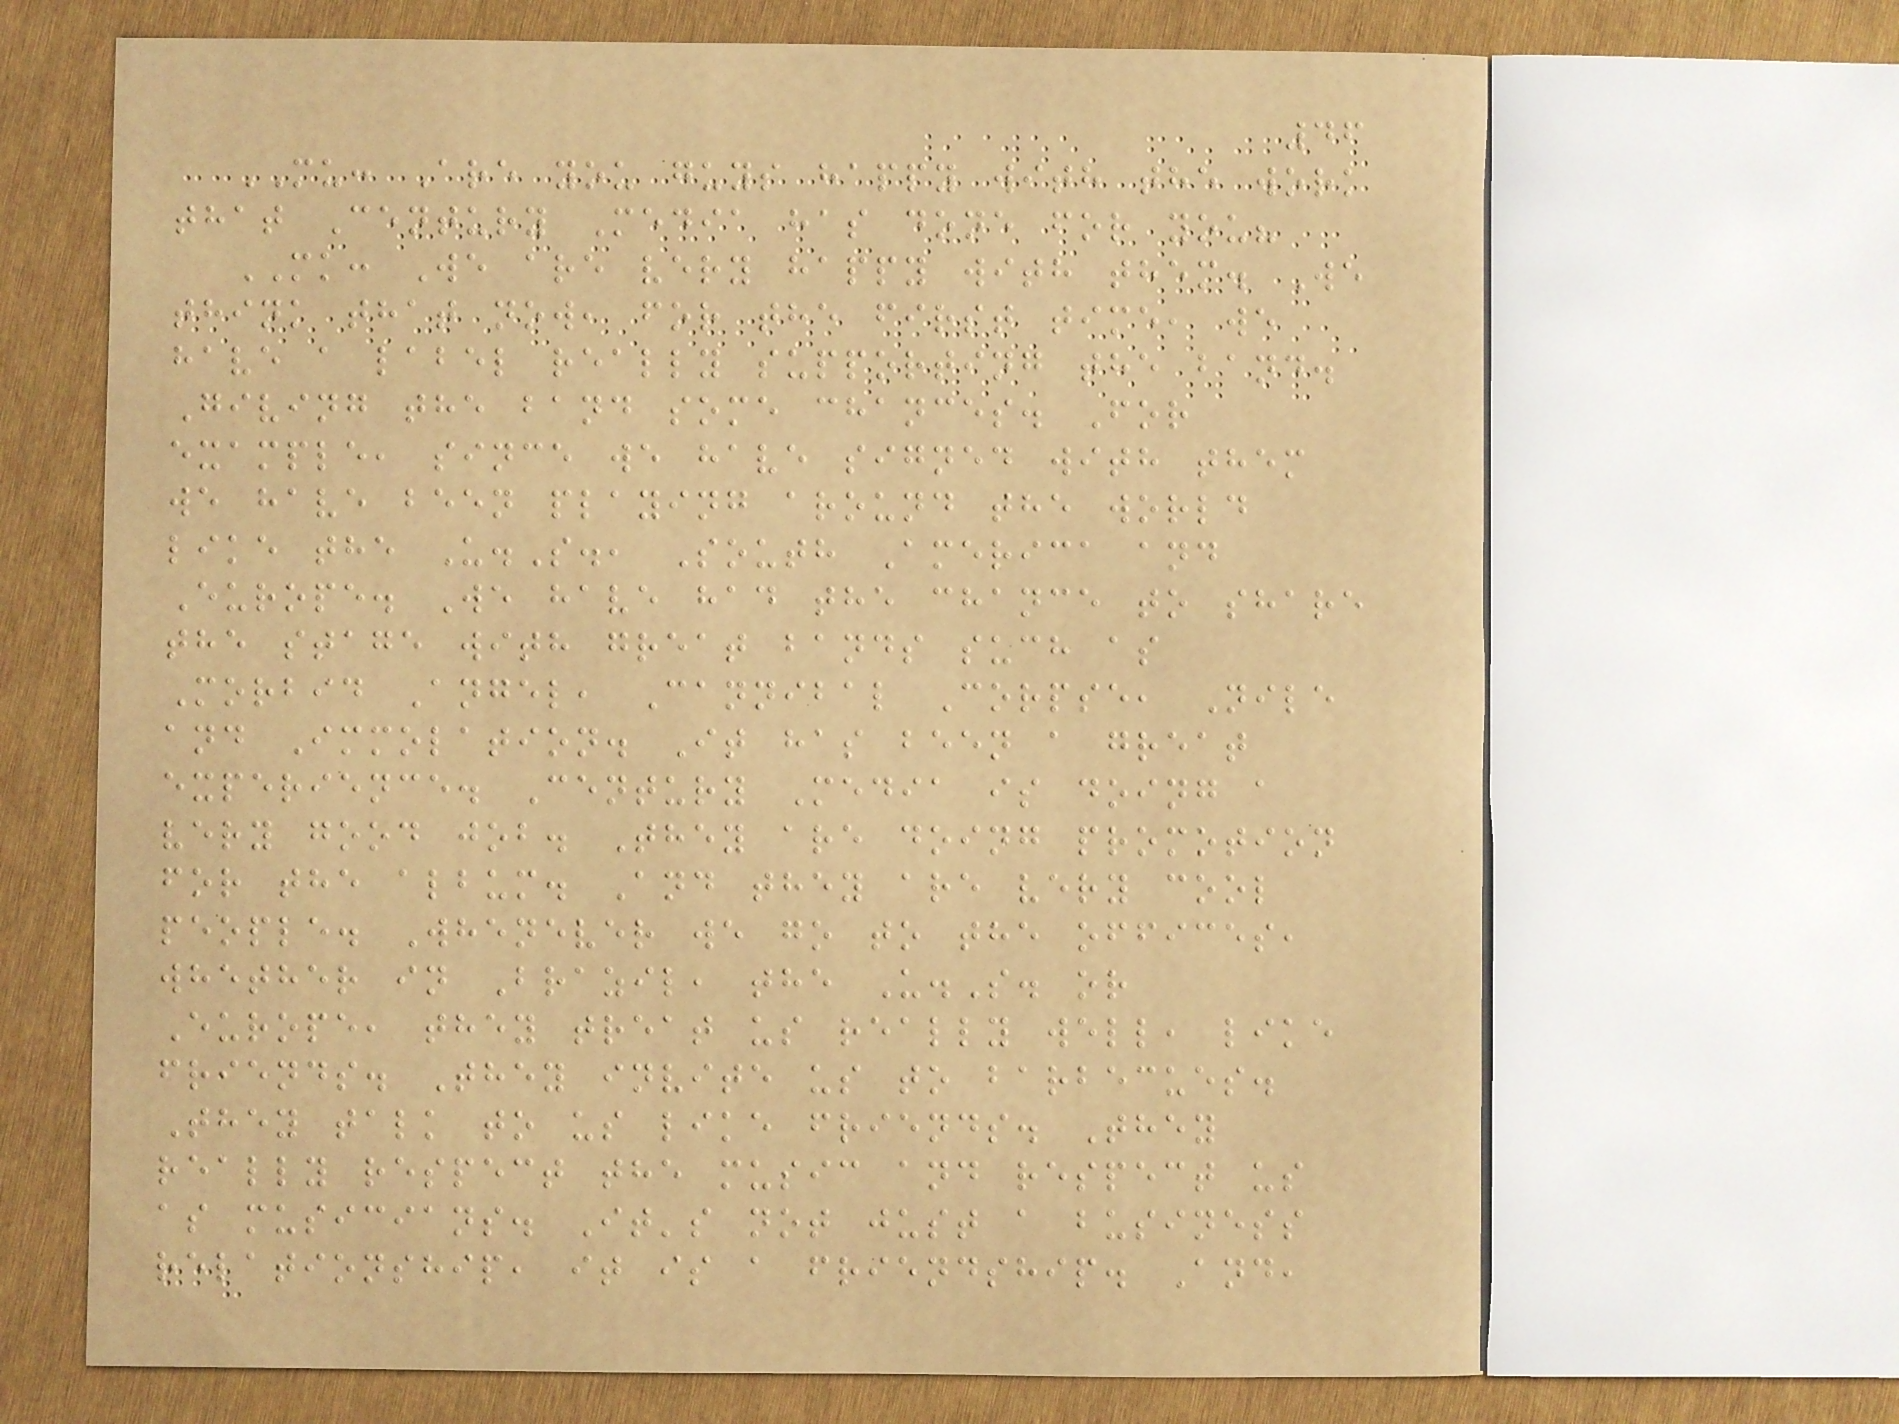46
MU: Are you guys happy with the work
that Century Media has done for you?
MK: We are very happy with them. We
think that now, for the first time, we
have a label really supporting the band.
Giving the band some chances. For
example, since we have signed with them
we have been playing around the world
like the U.S., South America and
Europe. We have had the chance to share
the stage with great bands such as
Morbid Angel, Cannibal Corpse, Nile
and Immolation. It has been a great
experience. Century Media is doing a
very good job. They are doing promotion
for the album. And they are very cool
people. Whenever we go to the offices,
whether in Brazil, the U.S. or
Europe, they treat us really well, like
friends. They invite us to barbecues.
They talk to us like friends. They
really respect the music and respect us
as musicians. It's not just a business
relationship, it is a friendship. And,
